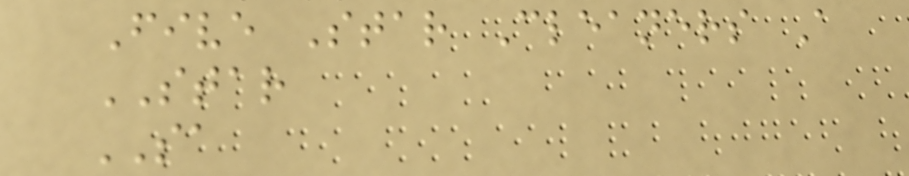Five Star Cleaners A
STAR
SA
